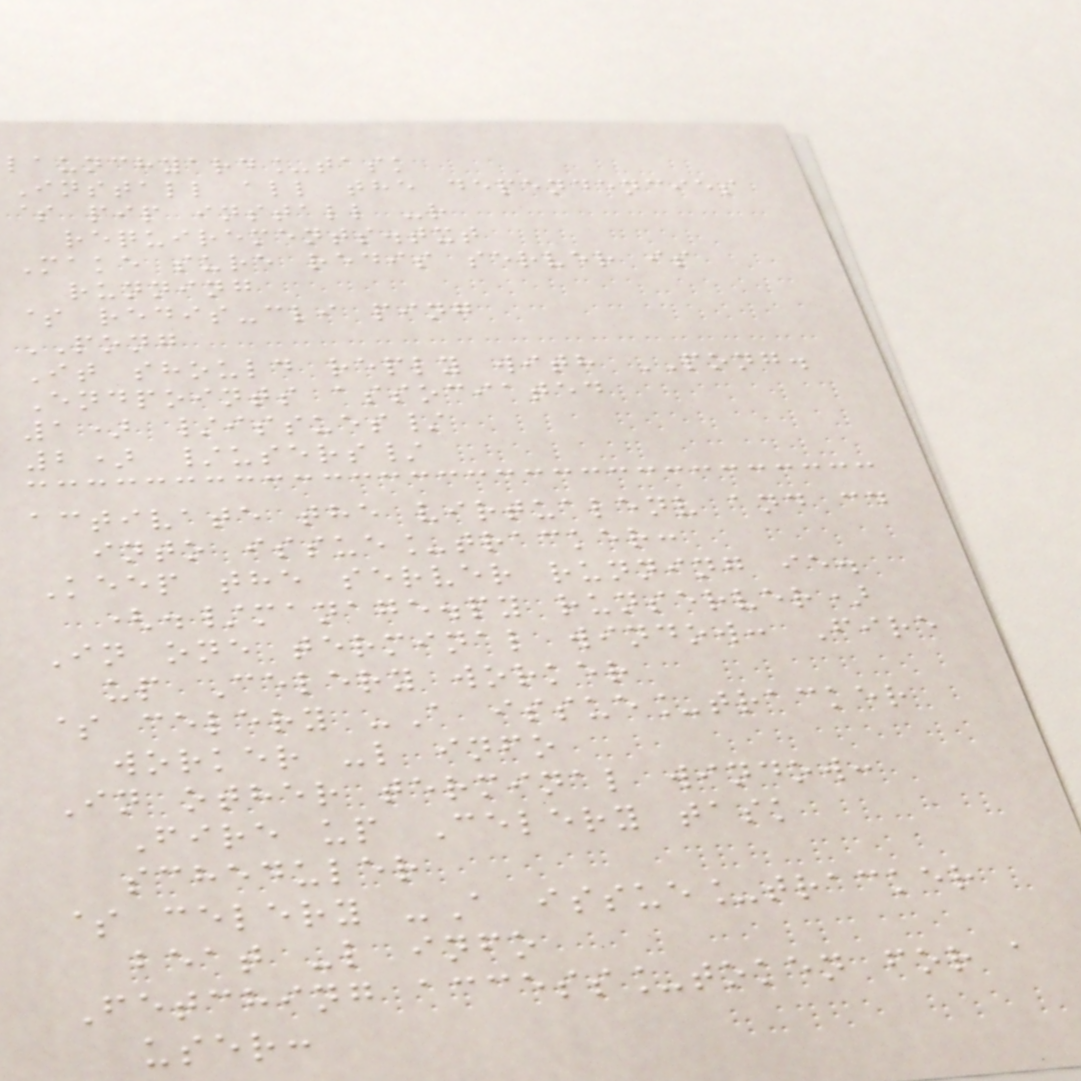launchyard_task
Install all the dependencies
$ pip install -r
requirements.txt
Make sure redis server is
running
$ redis-cli ping
PONG
It should reply with PONG.
Endpoints associated
1) /issues/
2) /users/
activate the virtualenv and cd
into issue_tracker:
Keep the server running ie.
(./manage.py runserver)
In one terminal window: Fire
up Celery worker
$ celery -A issue_tracker
worker -l info
In other terminal window:
Fire up Celery task
scheduler
$ celery -A issue_tracker
beat -l info
Fetching access_token for a
user:
